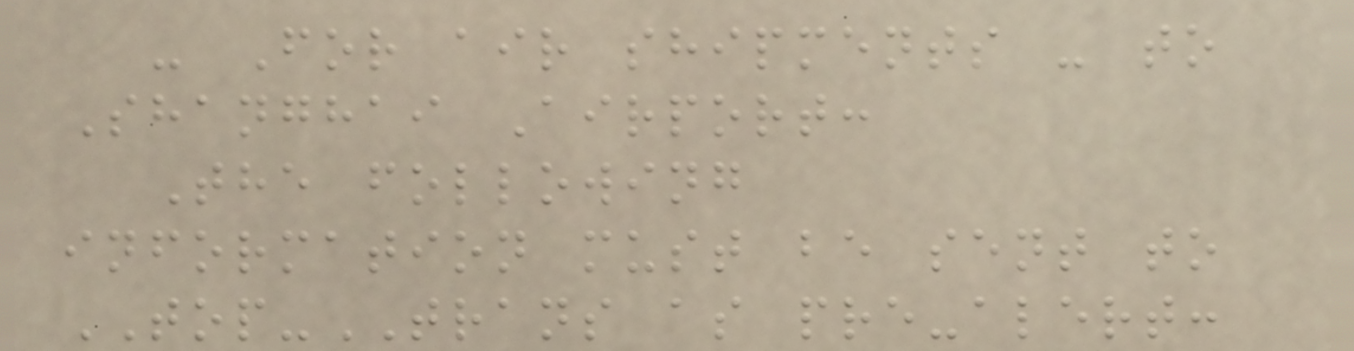- For air shipments - to
Shanghai Airport:
The following
information must be sent to
TOP-TRANS as pre-alert:
